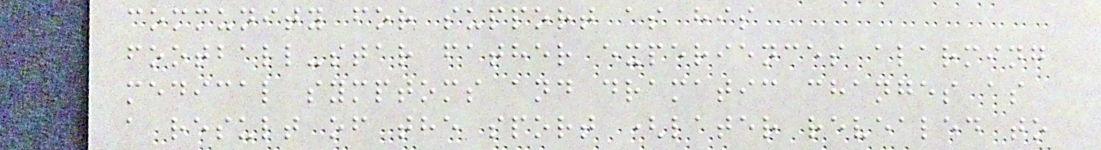community for support as his
football-star father experiences alarming
medical symptoms and dramatic changes as
a result of the sport (later revealed to
